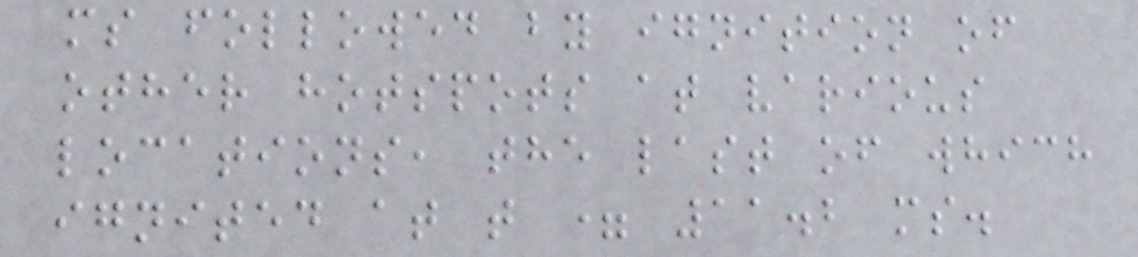ms followed by ignition of
other hotspots at various
locations, the last of which
ignited at t = 11.2 ms.
